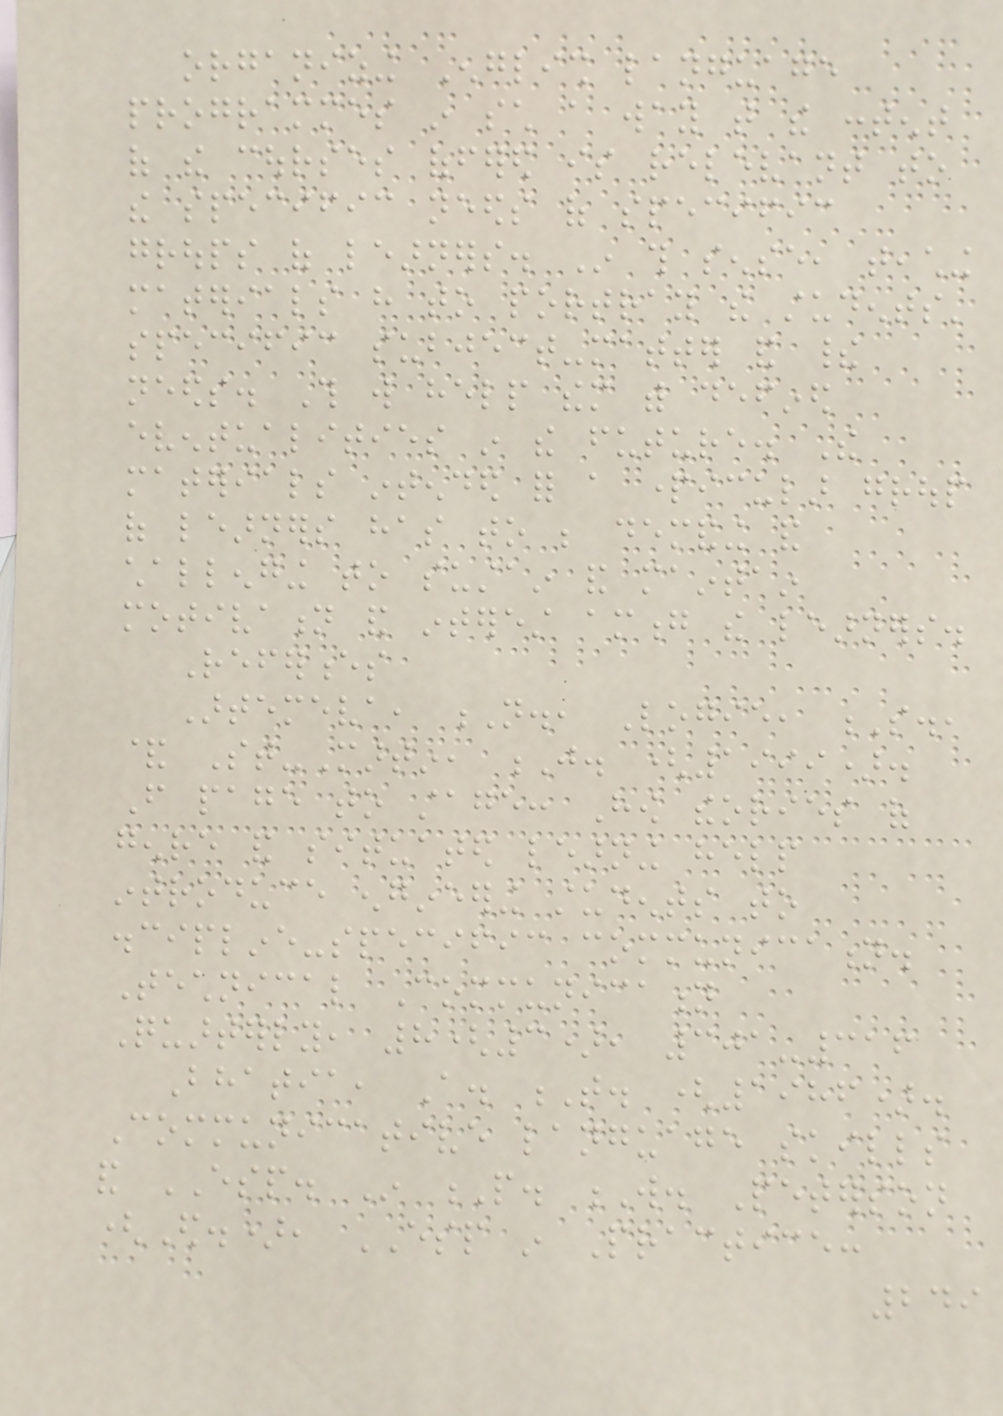organizing English language
programmes in such a way that the content
of the courses offered is relevant to
the specific needs of specific
groups of learners. In this sense, teaching
materials have to portray the students'
specific subject-matter and their
needs. This will help them with defined
eventualities in the future. The
materials intended for a particular group
of learners has to be demanding and
challenging to sustain and maintain
motivation and interest among the learners.
References
Artemeva, N., Logie, S.,
& St-Martin, J. (1999).
From page to stage: How theories of
genre and situated learning help
introduce engineering students to
discipline-specific communication.
Technical Communication
Quarterly, 8(3), 301-316
Bhatia, A. T. (1986).
Communicative language skills
and ESP. In P. W. Peterson
(Ed.), ESP in Practice:
249
